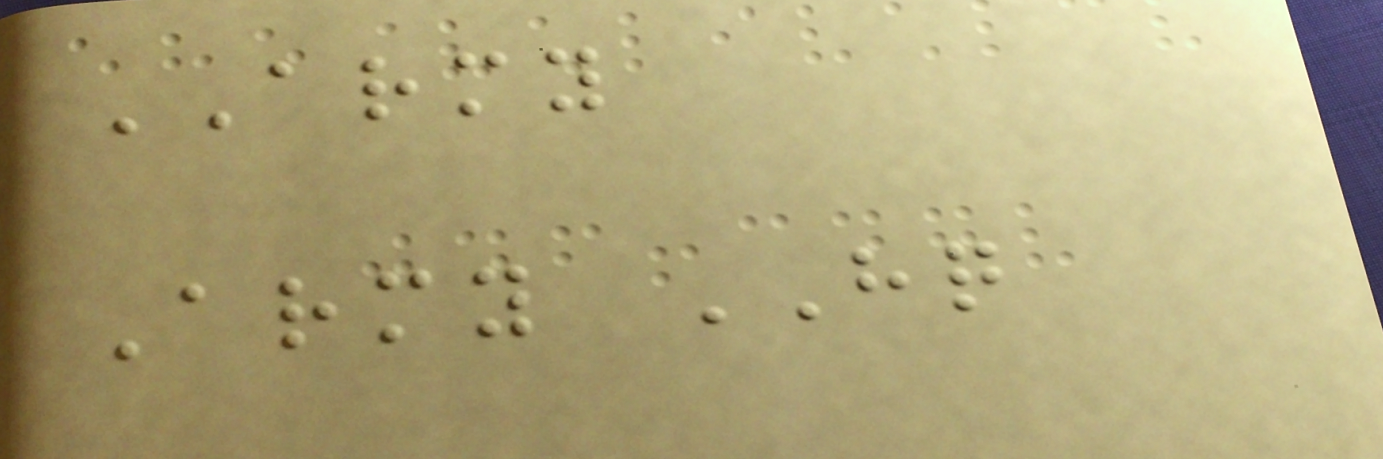ARMY
Army HQ
